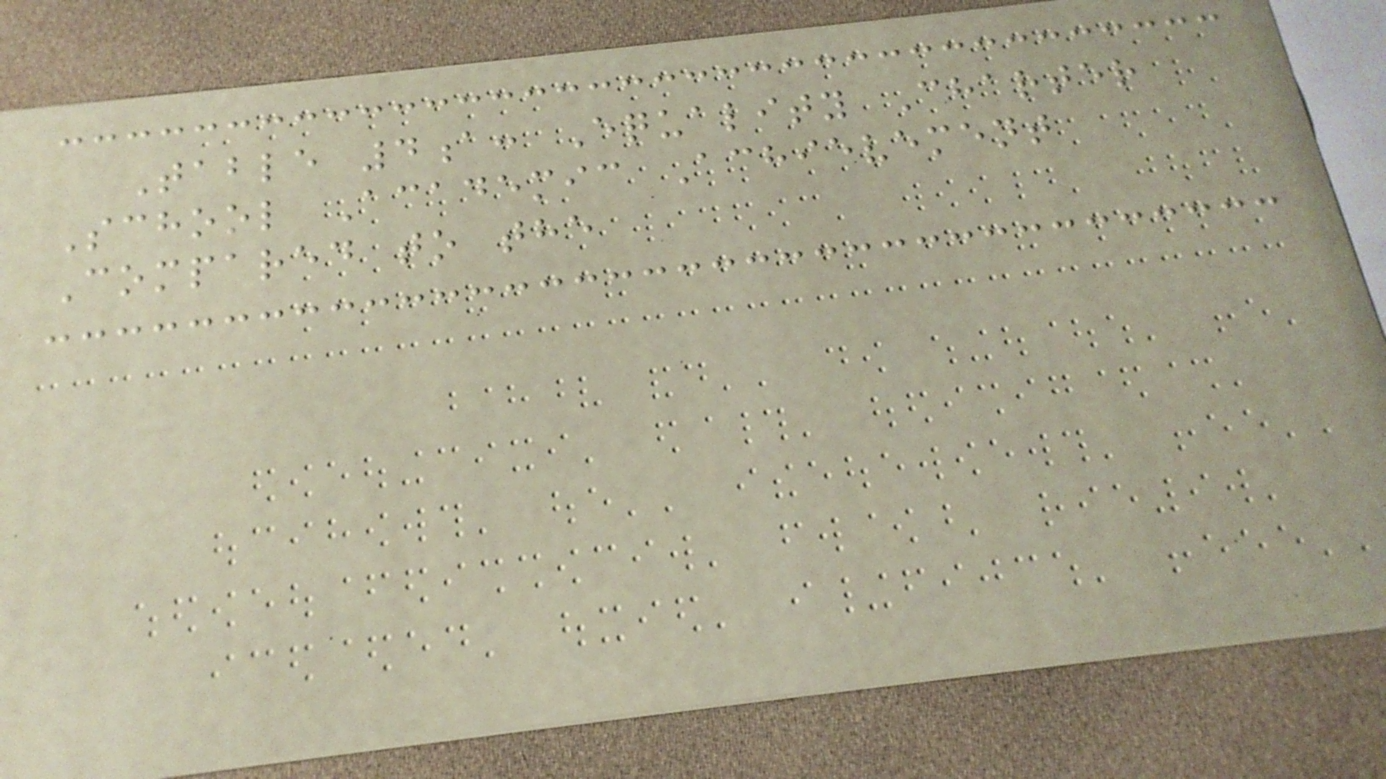Table 4a: Equality Charter
School Academic Achievement
Compared to the
